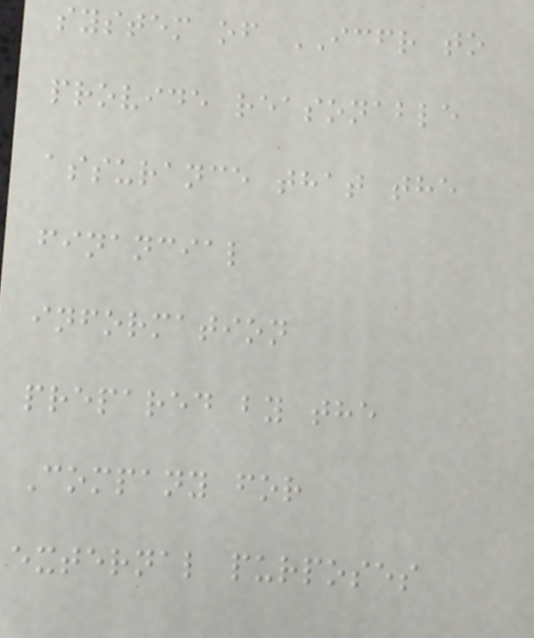system of ICFR to
provide reasonable
assurance that the
financial
information
prepared by the
Company for
external purposes
